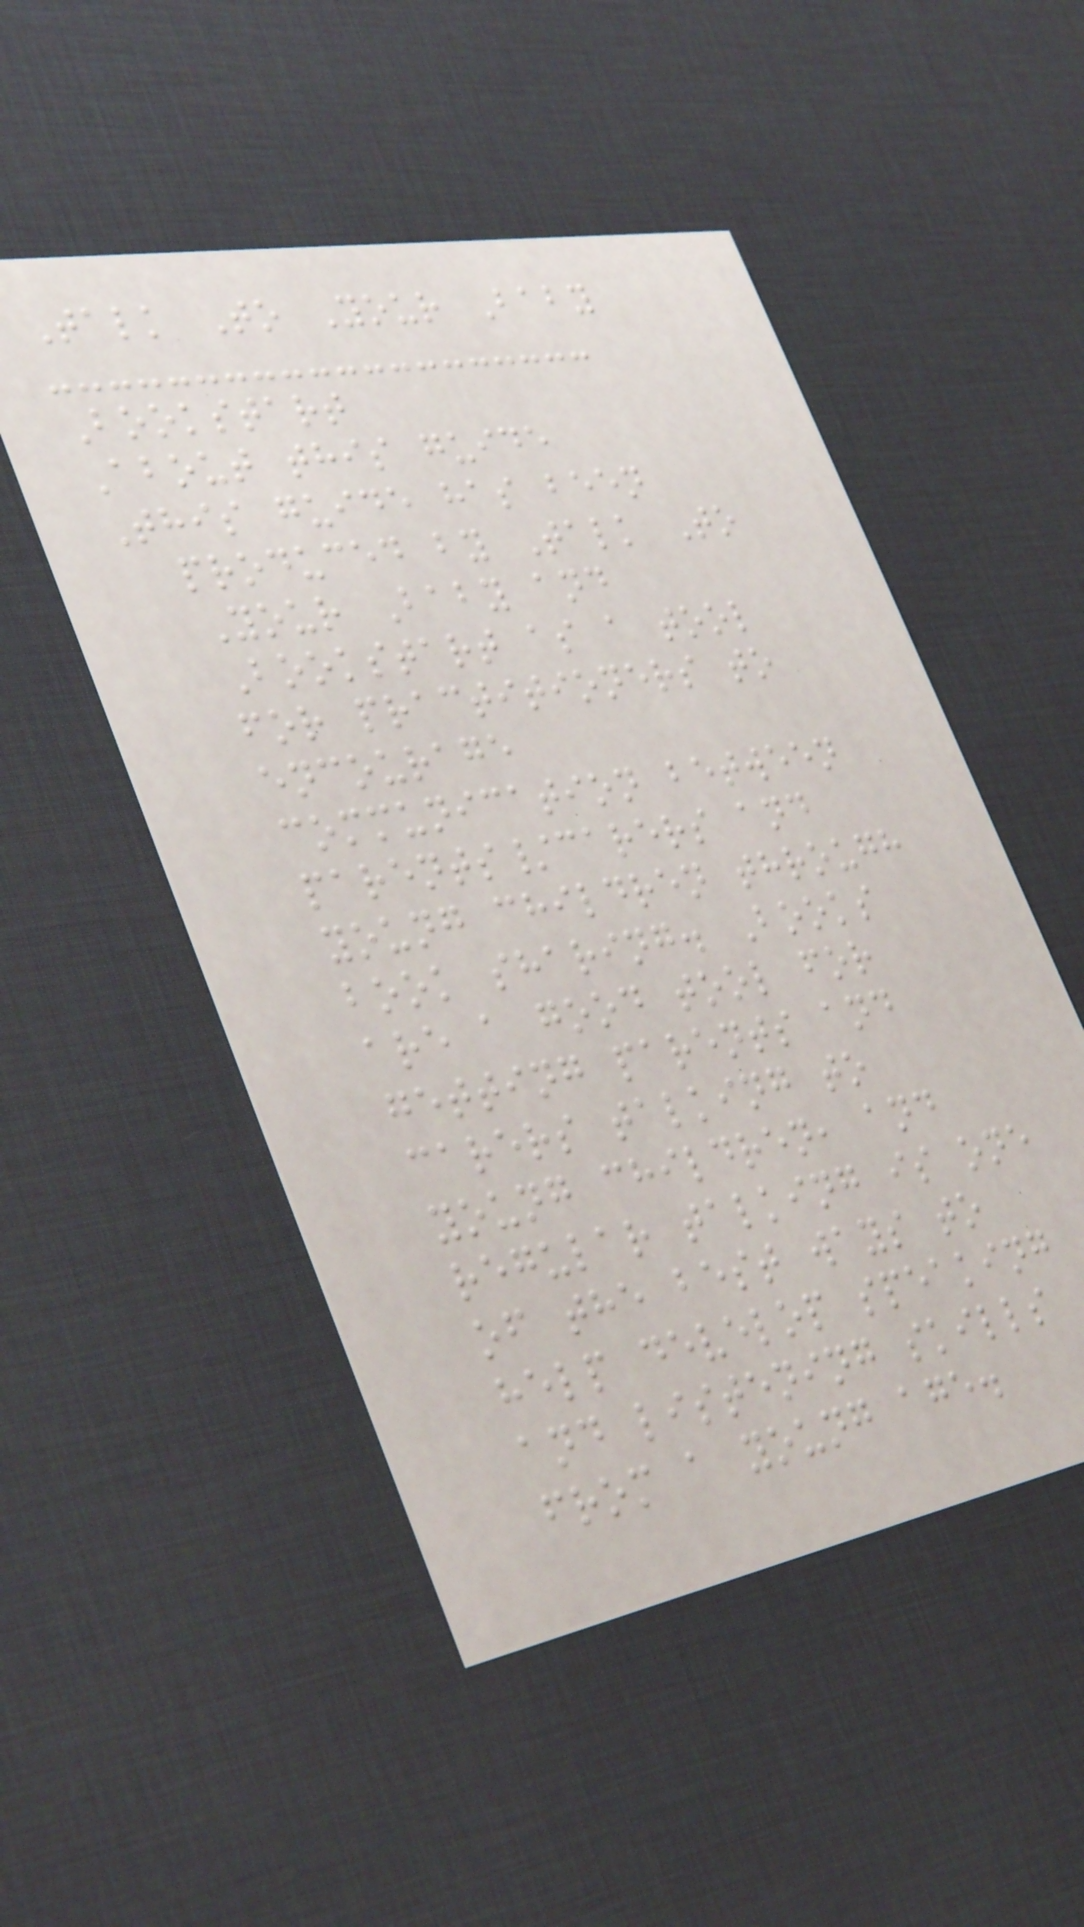Talk To Your Baby
Bookstart
About this guide
This guide has been
produced by Talk To
Your Baby and
Bookstart as a tool
for practitioners to
encourage
communication between
parents/carers and
young children through
book sharing. Books
are a good tool for
getting parents and
carers talking to
young children, and
regular talking is one
of the best ways to
help develop speaking
and listening skills
from a young age.
